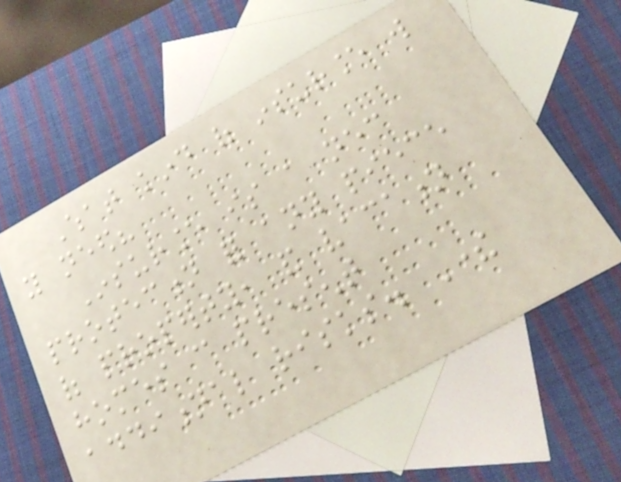What kind of insurance will
you need?
Insurance is a necessary
protection for any piece
of property, and vacation
homes can present
additional risks. There
